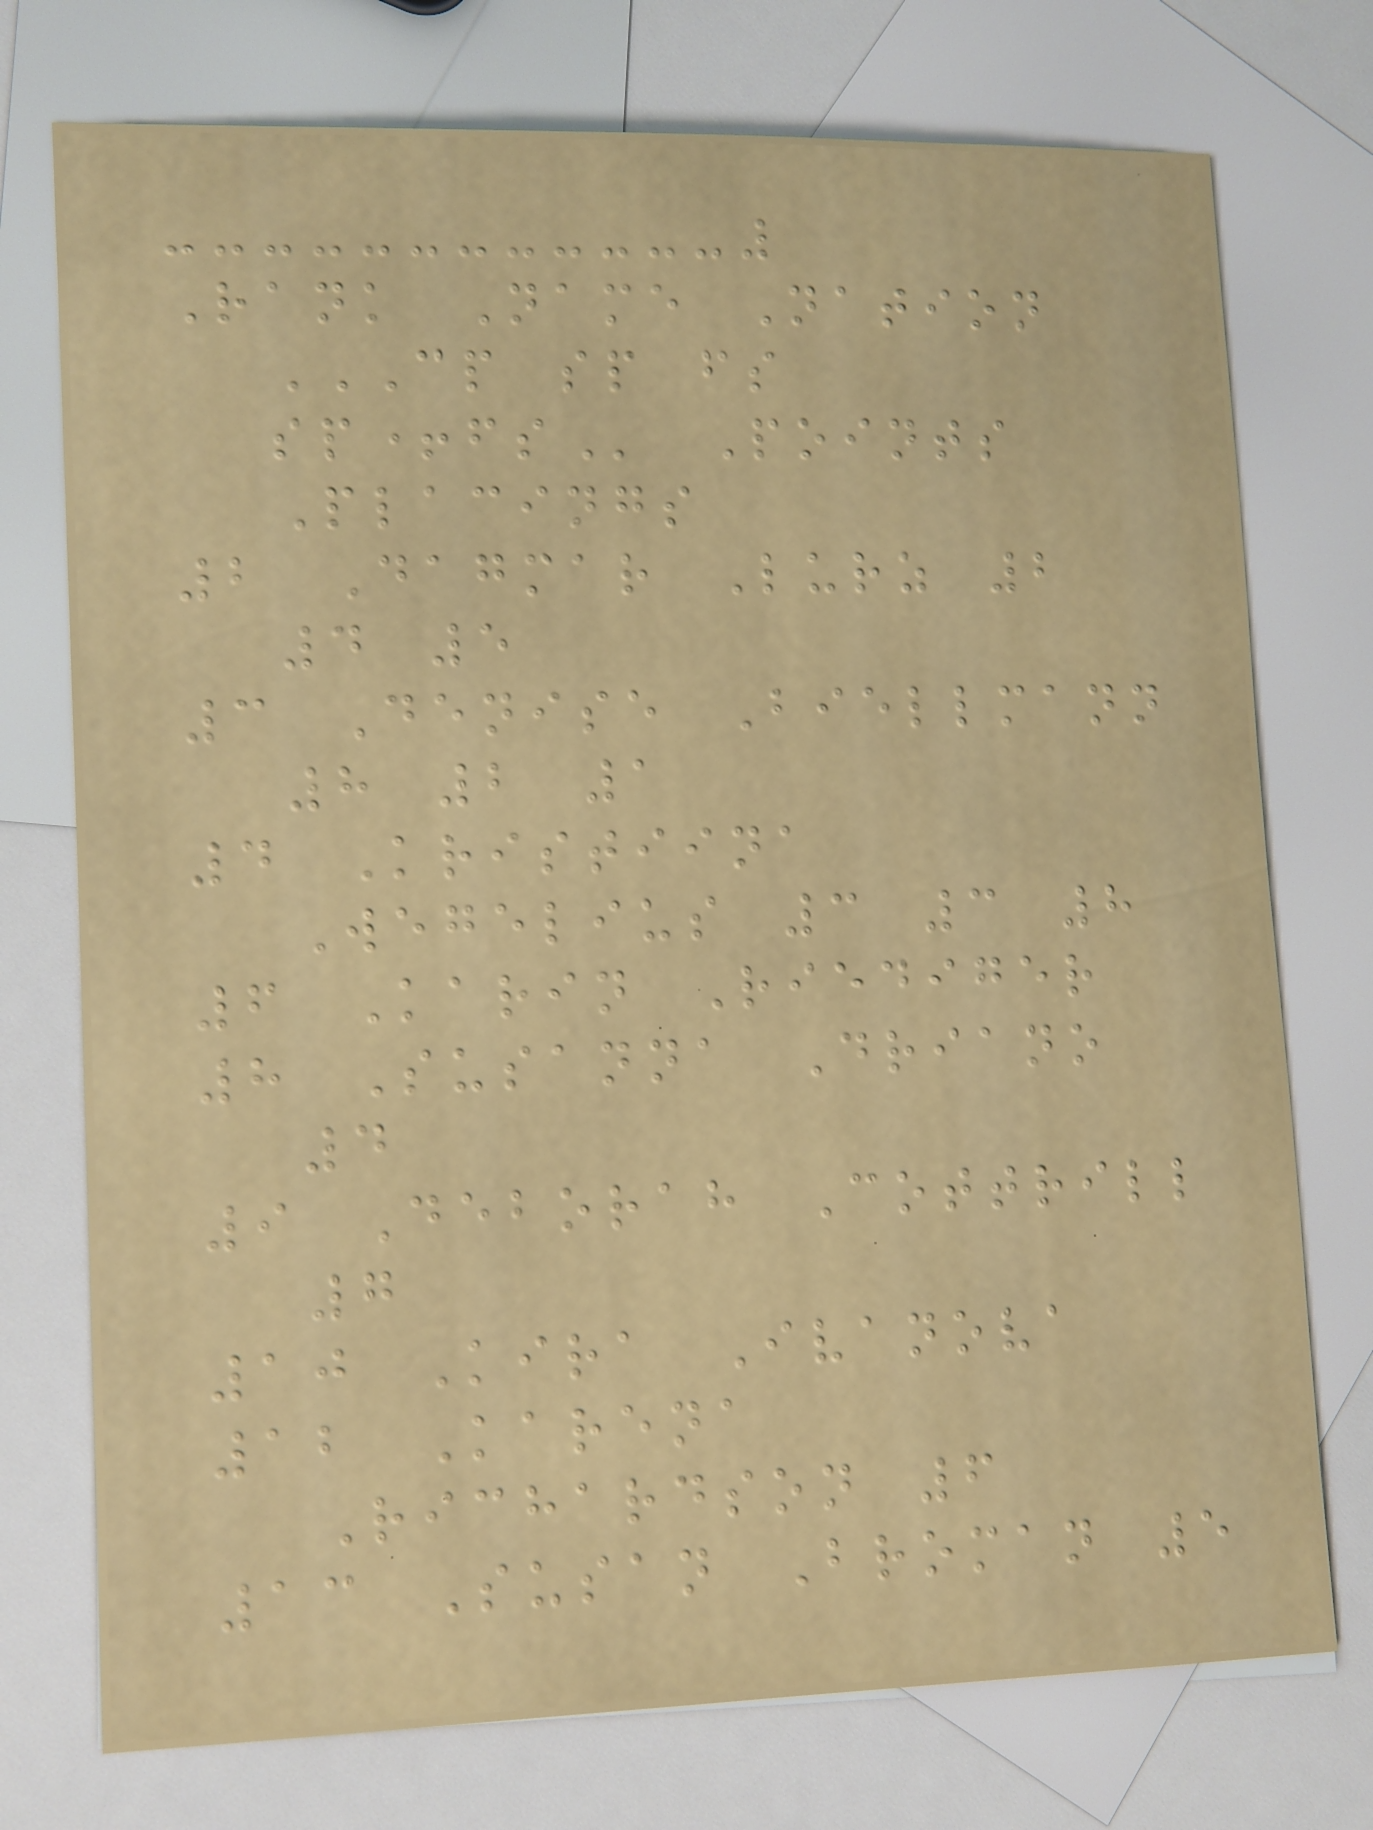Rank Name Nation
CP SP FS
SP+FS Points
Placings
2 Dagmar Lurz 2
4 5
3 Denise Biellmann
8 2 1
4 Kristiina
Wegelius 3 3 8
6 Karin Riediger
8 Susanna Driano
4
9 Deborah Cottrill
7
10 Kira Ivanova
12 Karena
Richardson 6
13 Susan Broman 5
